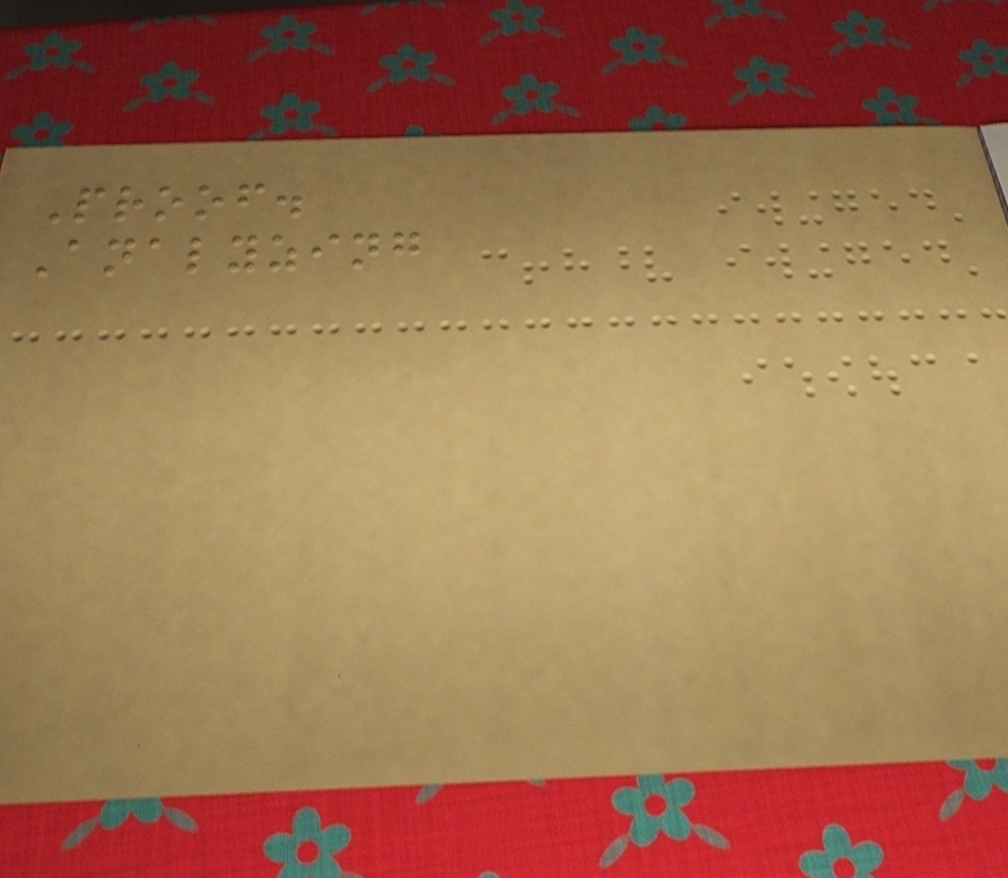Proof.
Analyzing
